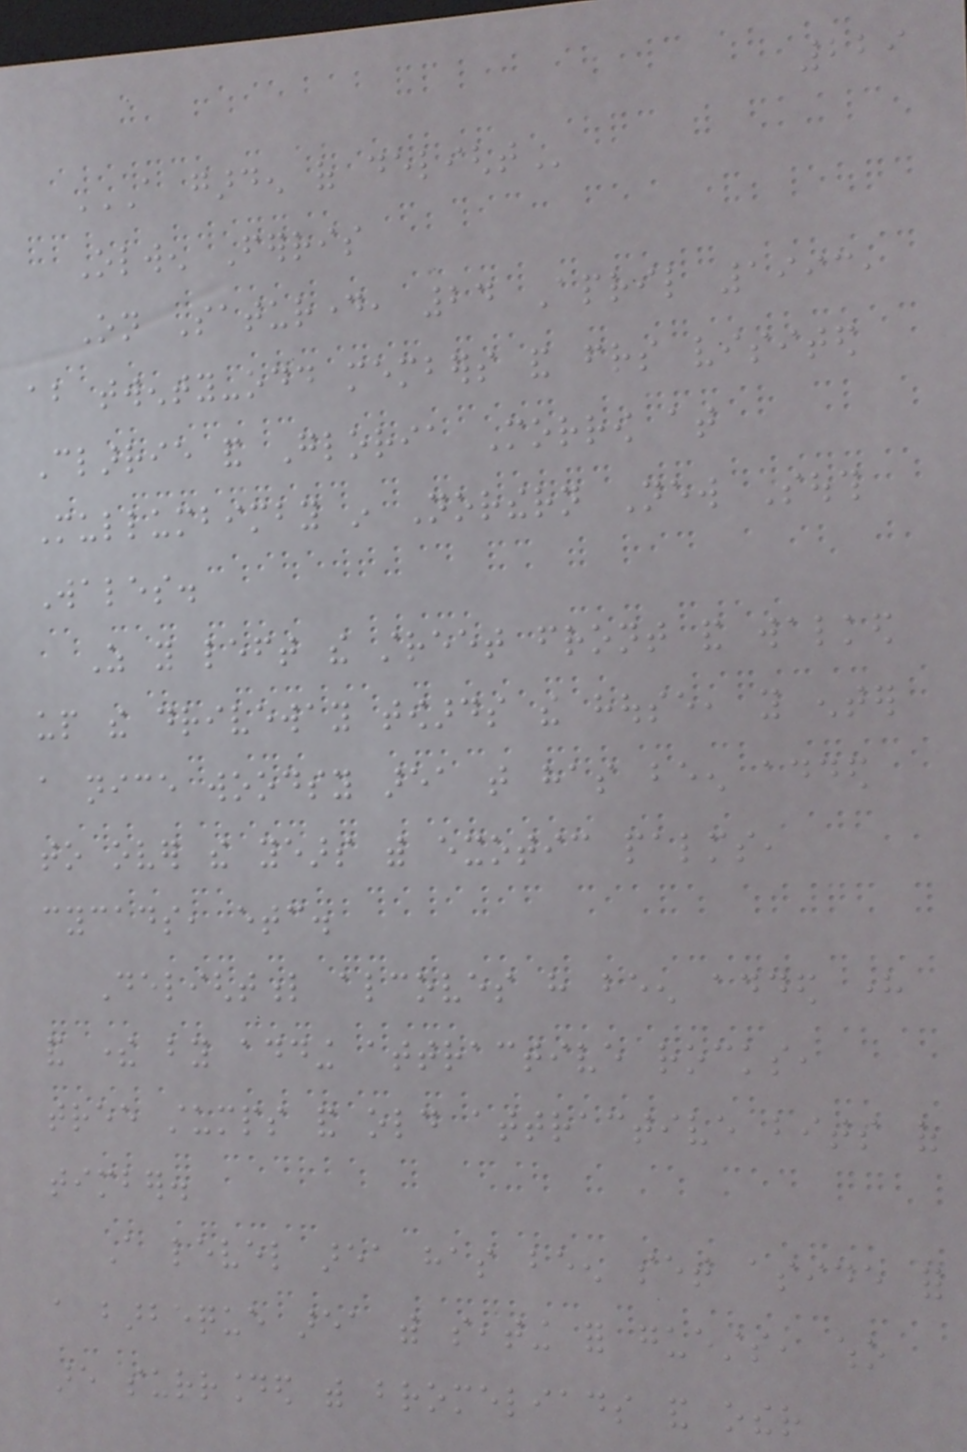229
A GARDEN OF DELIGHT
Olwen Ferris
On Saturday, 24 April 1993,
about twenty-odd members and friends visited
Clarrie and Gloria Morrow at
Mullumbimby in Northern New South
Wales.
As you left the street front and walked
up the driveway towards the house, you enter
a nice woodsy area that has been added
to over the years with exotic palms,
cycads, etc.
Delightful alcoves have been added here
and there by adding attractive rocks,
tree stumps and old attractive bits of
timber.
A level area has been set aside for
a barbeque area with seating for guests, who
are surrounded with bromeliads and other
